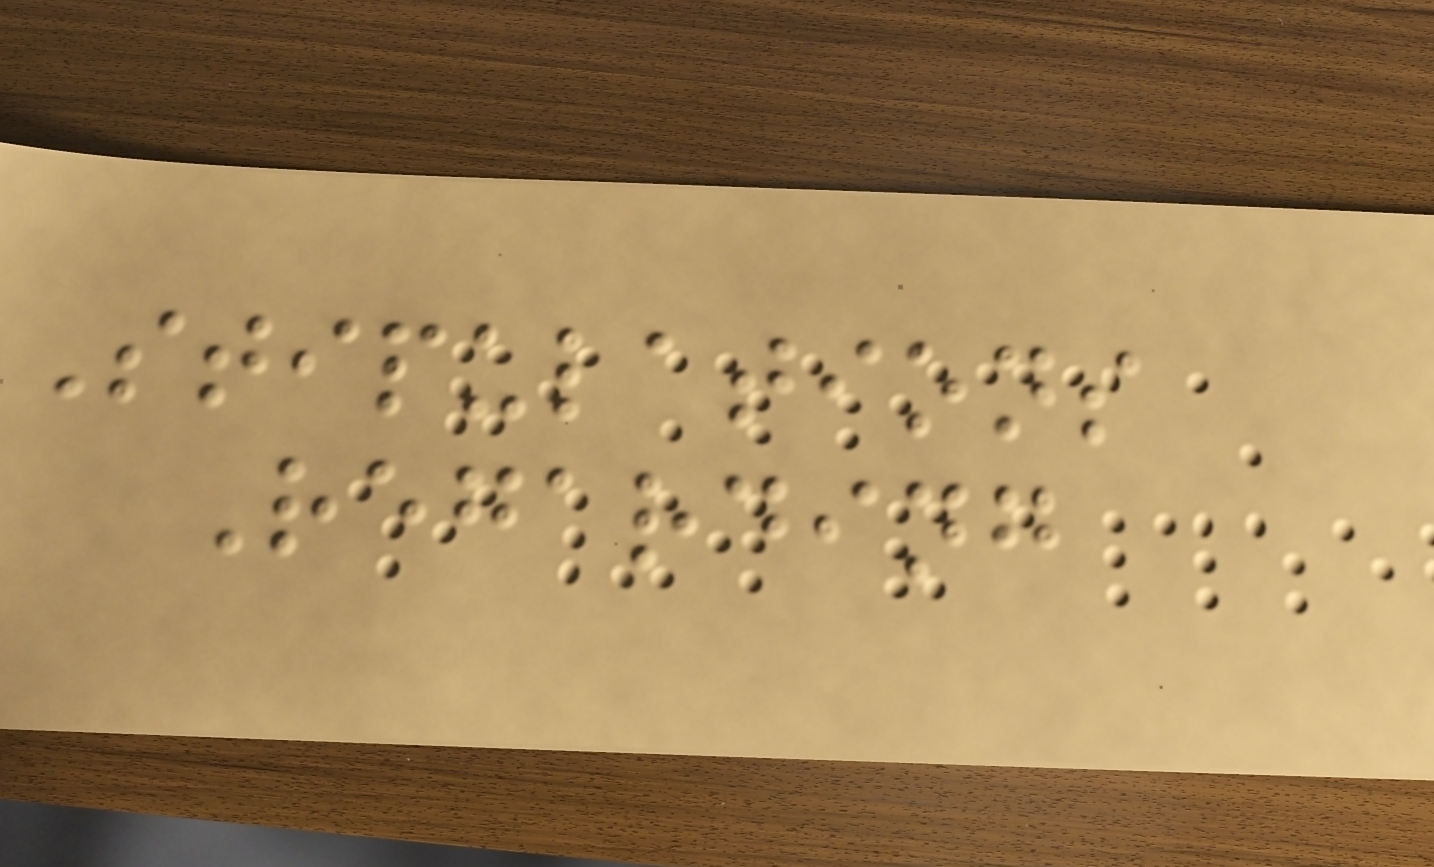Stipulations
Regarding
